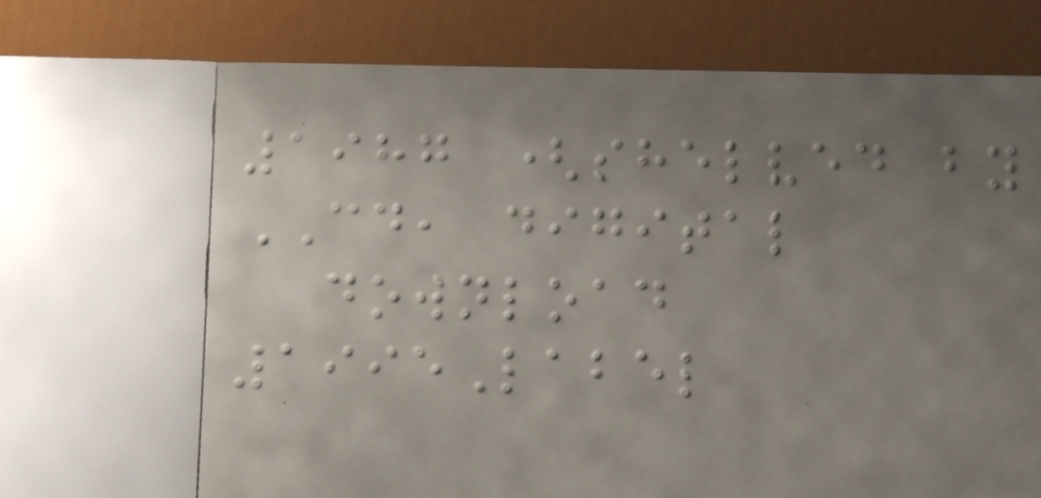1987 (shelved by
CD, digital
download
1995Label
